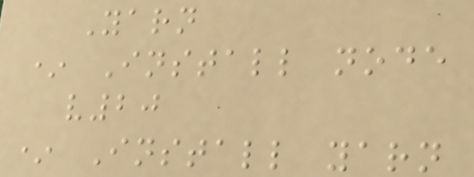Yarn
* Install node
v20
* Install yarn
